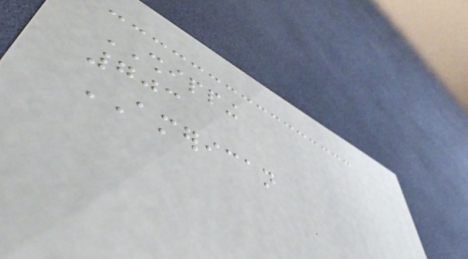SHIPPING
703
AMERICAN
